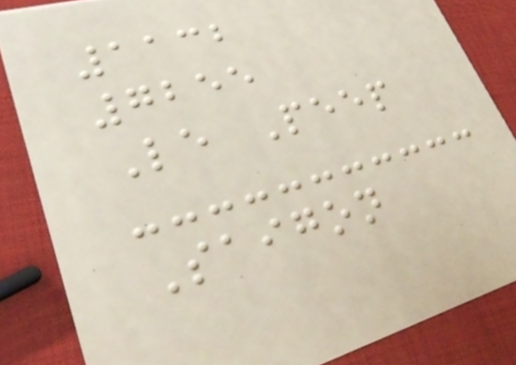1132
7255
Le Peep
Saigon
